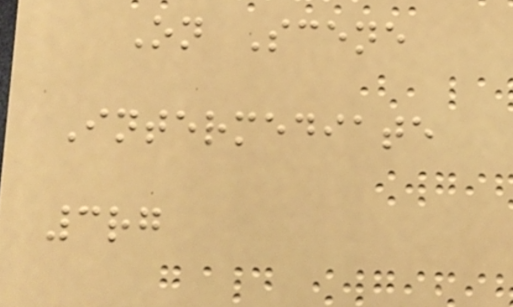On Scene
Intermediate
3rg
